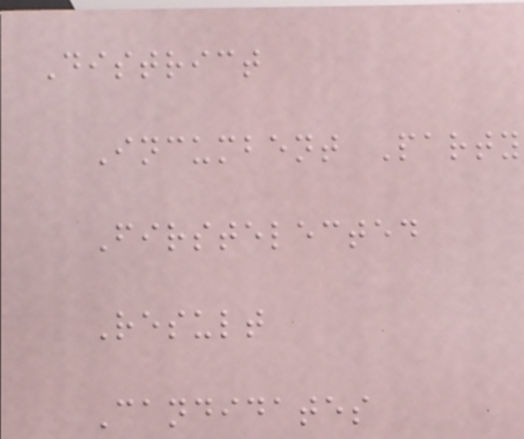District
Incumbent Party
Firstelected
Result
Candidates
